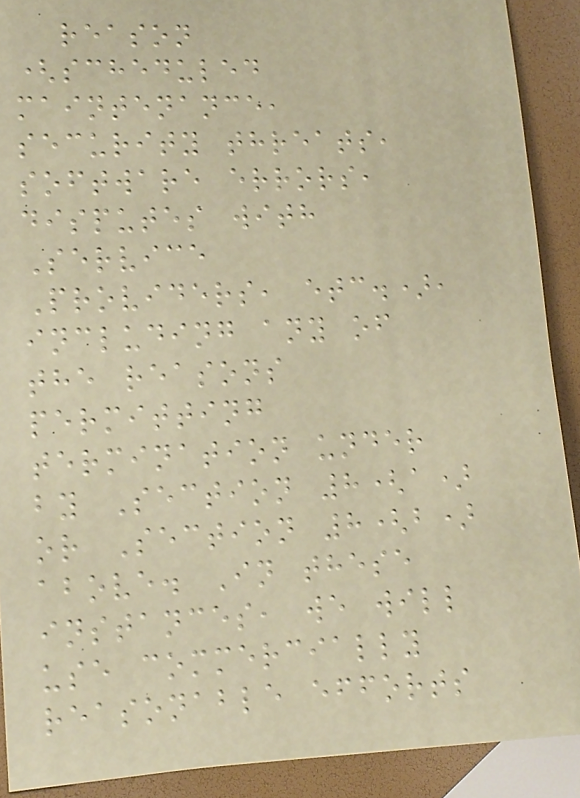reason
(scheduled
maintenance,
security threats,
software errors,
disputes with
Service
Providers, etc.),
including any of
the reasons
permitting
termination under
by Section 8(a)
or Section 8(b)
above. In these
instances, we will
use commercially
reasonable efforts
